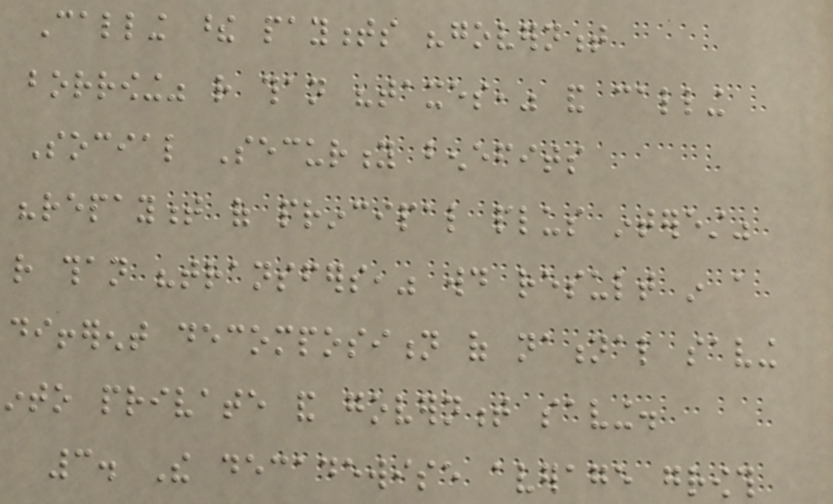Calling these payments "government
borrowing" rather than "taxes," and calling
Social Security benefits
"repayment of principal plus interest"
rather than "transfers," would result in a
different decomposition of national saving
into private and government saving.
3. The decadewise average growth
